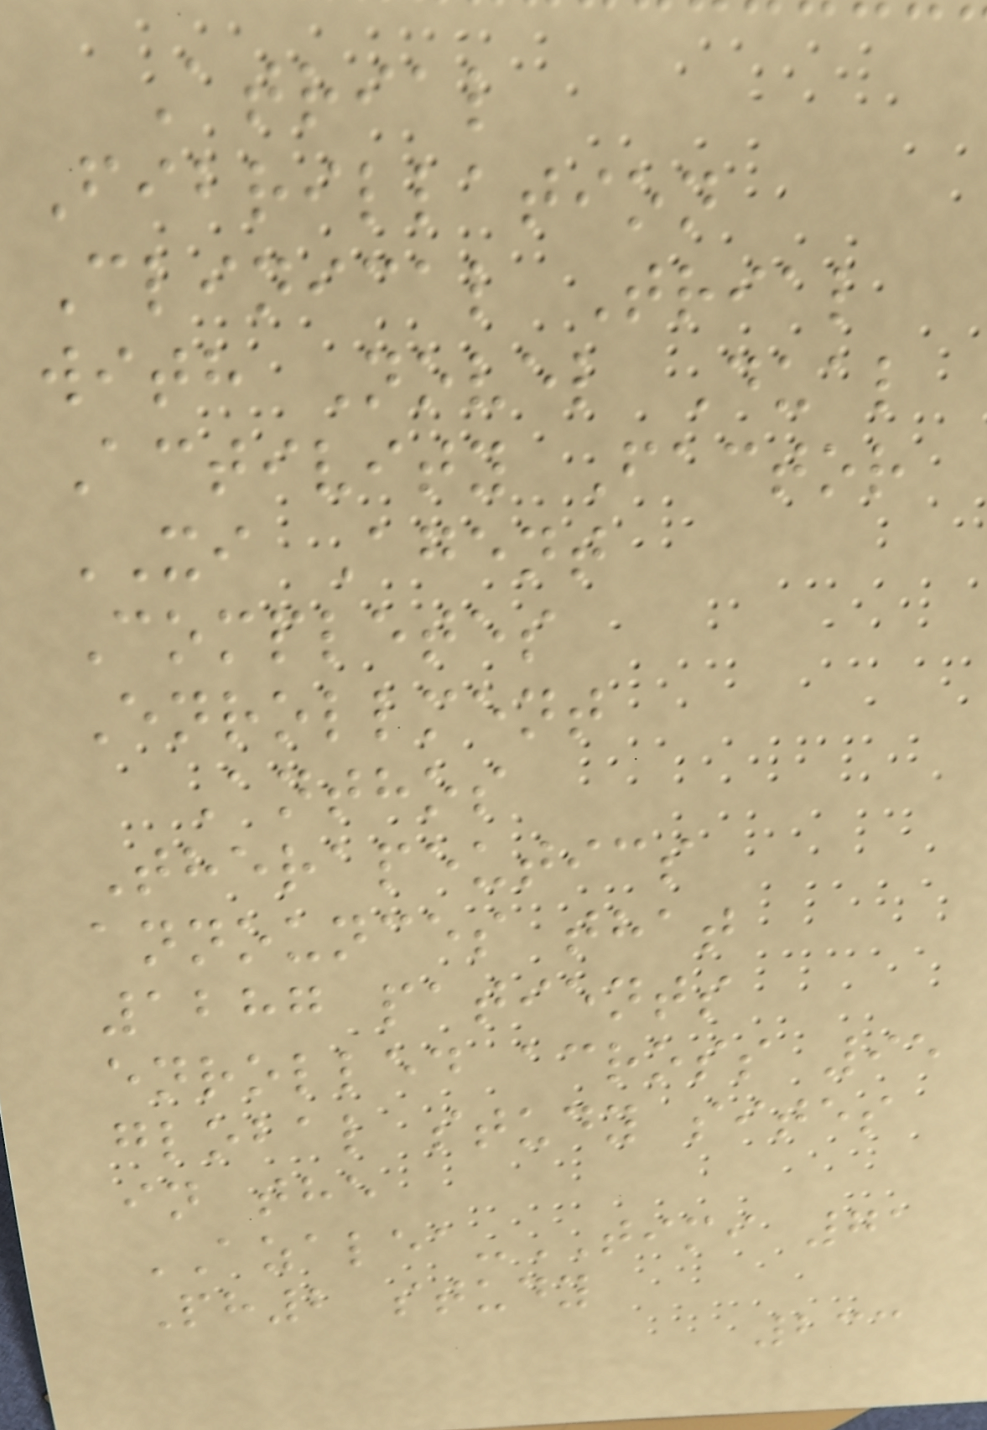Atrial
Fibrillation
Clinical Trial
with Novel Dual
Activity Factor
XI Agent
Completes
Enrollment
Anthos
Therapeutics
announces that
1287 patients
enrolled across 95
global study sites
in the
AZALEA-TIMI 71
Ph2 study
233
